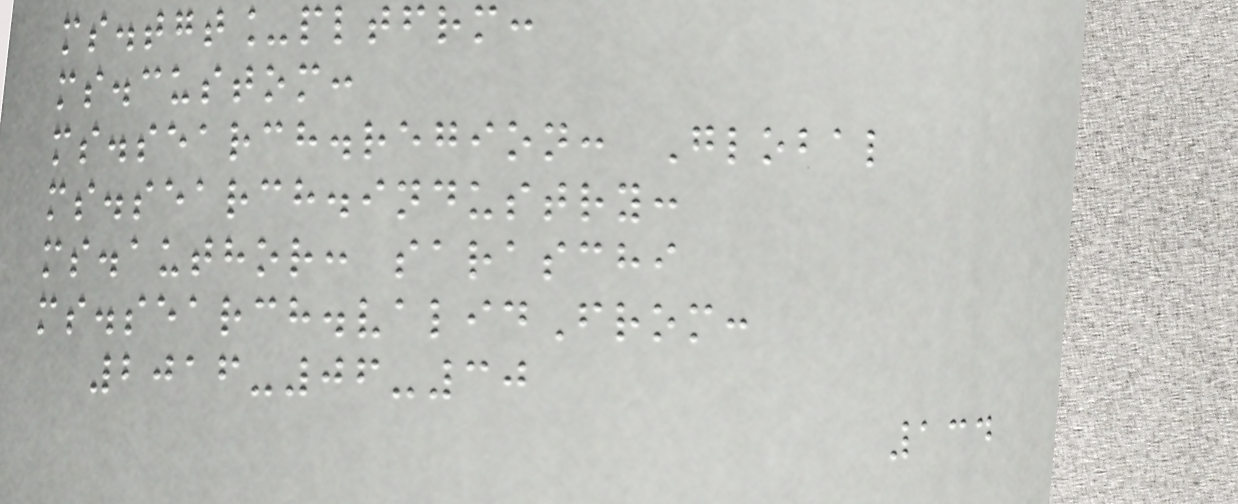ms.tgt_pltfrm:
ms.custom:
ms.search.region: Global
ms.search.industry:
ms.author: saraschi
ms.search.validFrom:
2016-06-30
134
